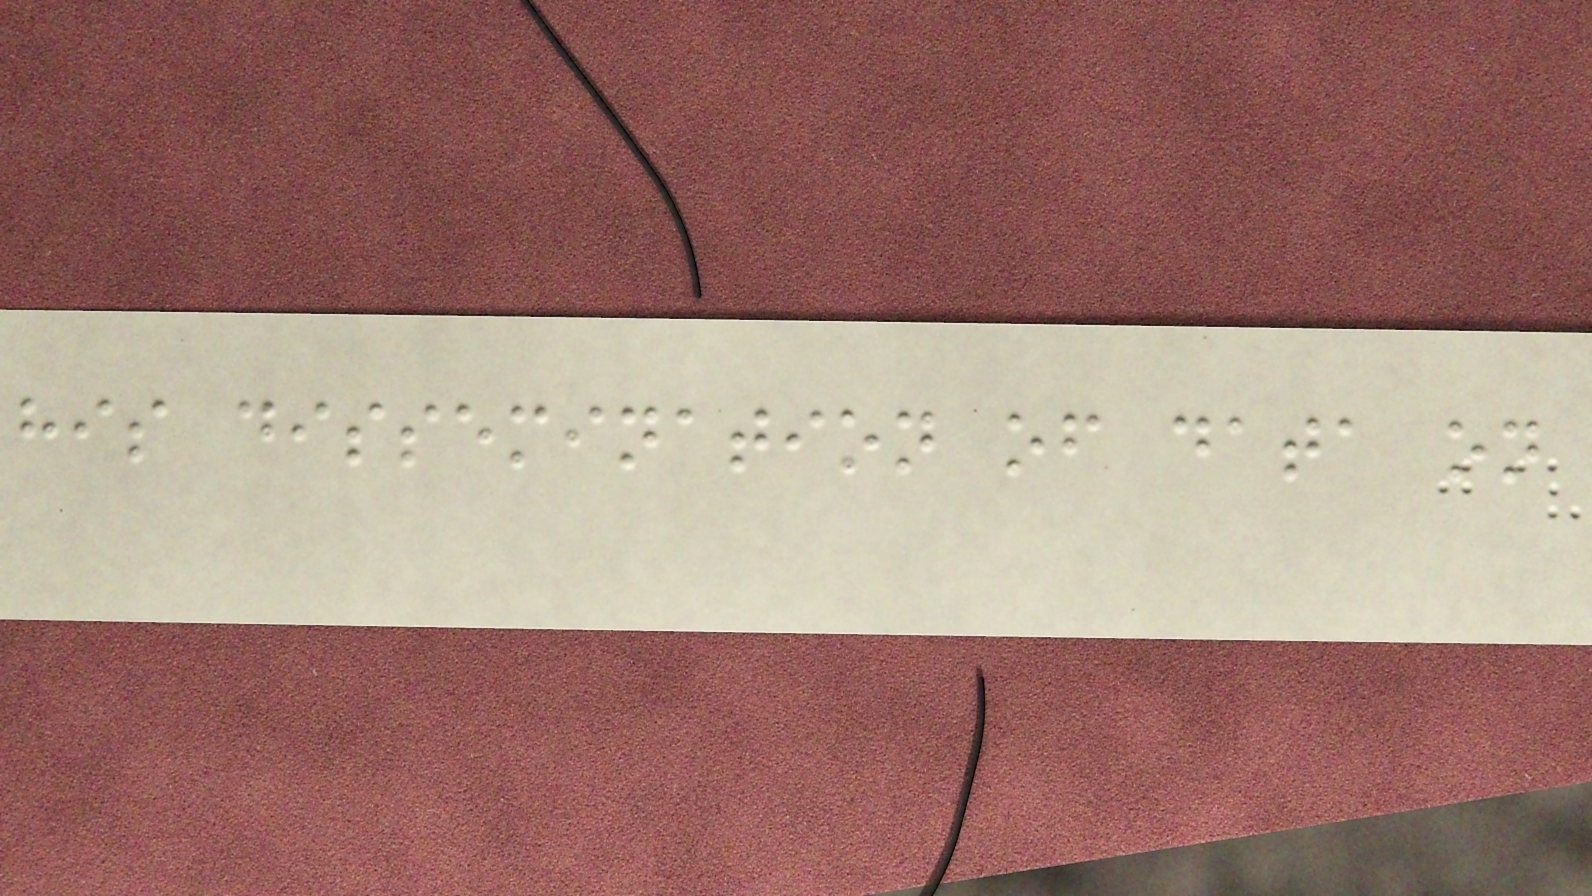his dissemination of data on
